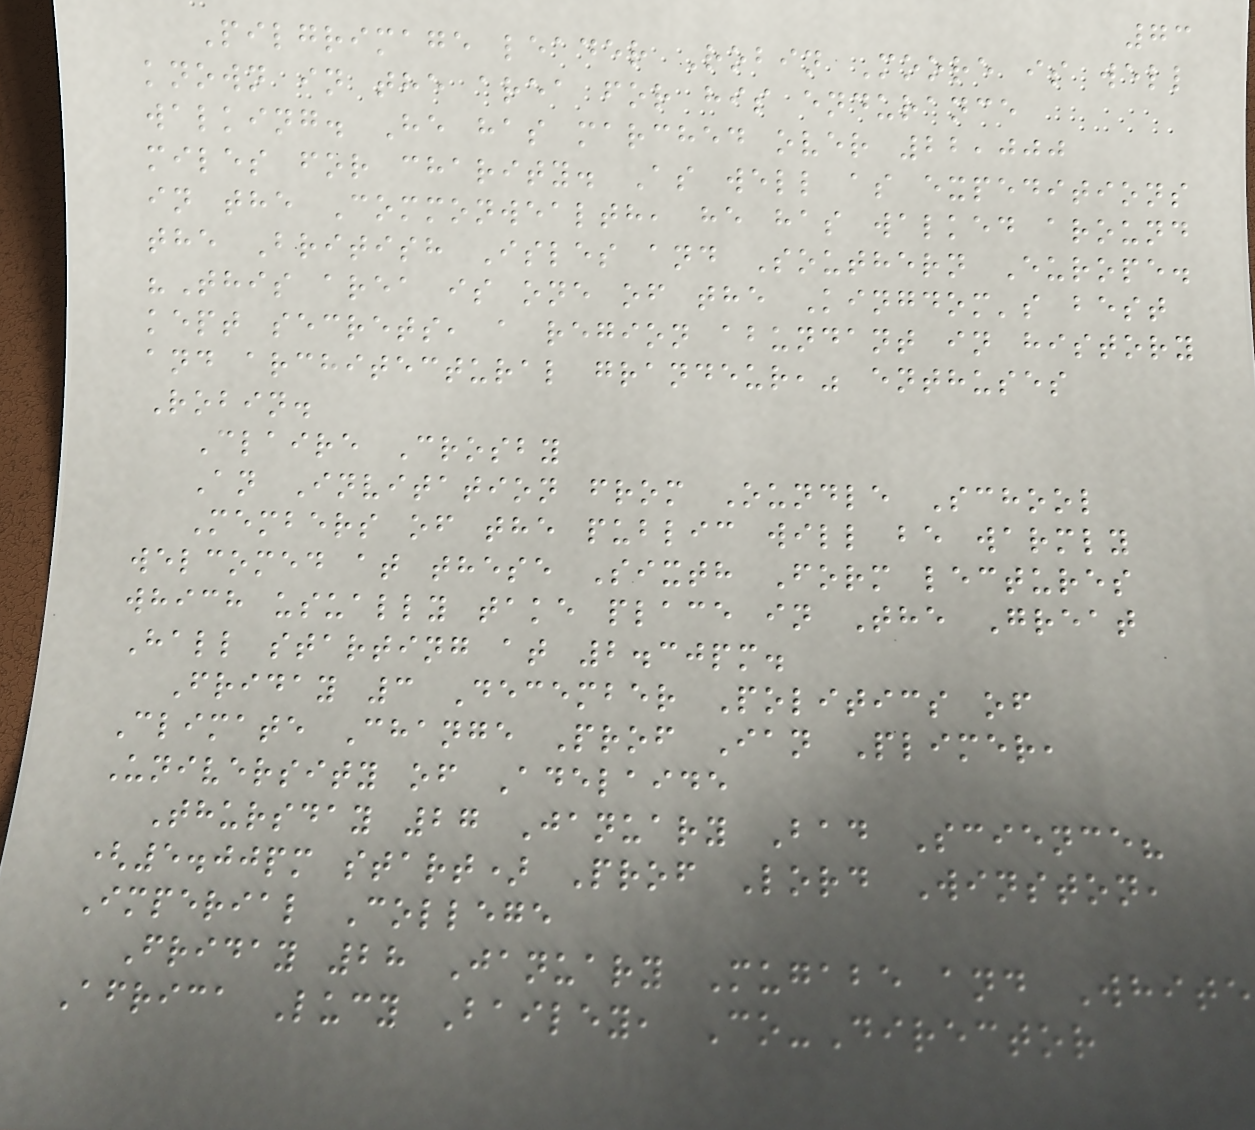73
Pilgrimage leader Robin Moore is well
known in the area for his endurance
walking. He has marched over 22,000
miles for charity. As well as expeditions
in the Commonwealth, he has walked around
the British Isles and Southern Europe.
"This area is one of the Kingdom's best
kept secrets, a region abundant in history
and architectural grandeur," enthuses
Robin.
Claire Crosby
An Invitation from Oundle School
Members of the public will be warmly
welcomed at these Sixth Form lectures
which usually take place in The Great
Hall starting at 2.30pm.
Friday 3 December Politics of
Climate Change Prof Ian Plimer,
University of Adelaide
Thursday 27 January Bad Science?
(5.00pm start) Prof Lord Winston,
Imperial College
Friday 28 January Mugabe and White
Africa Lucy Bailey, Co-Director
